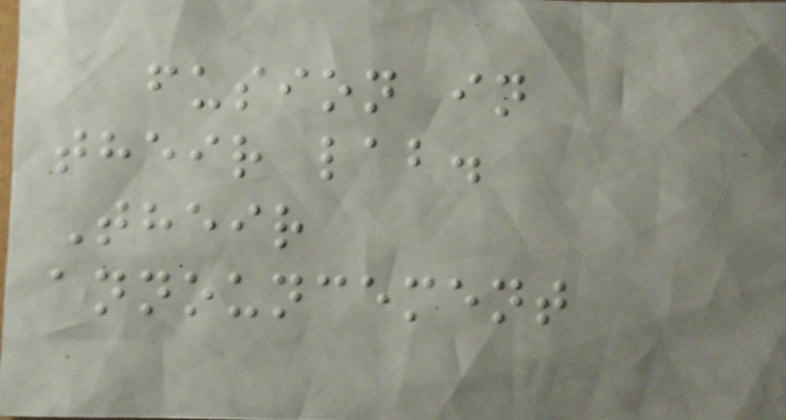fusion in
their lab.
Their
announcement
